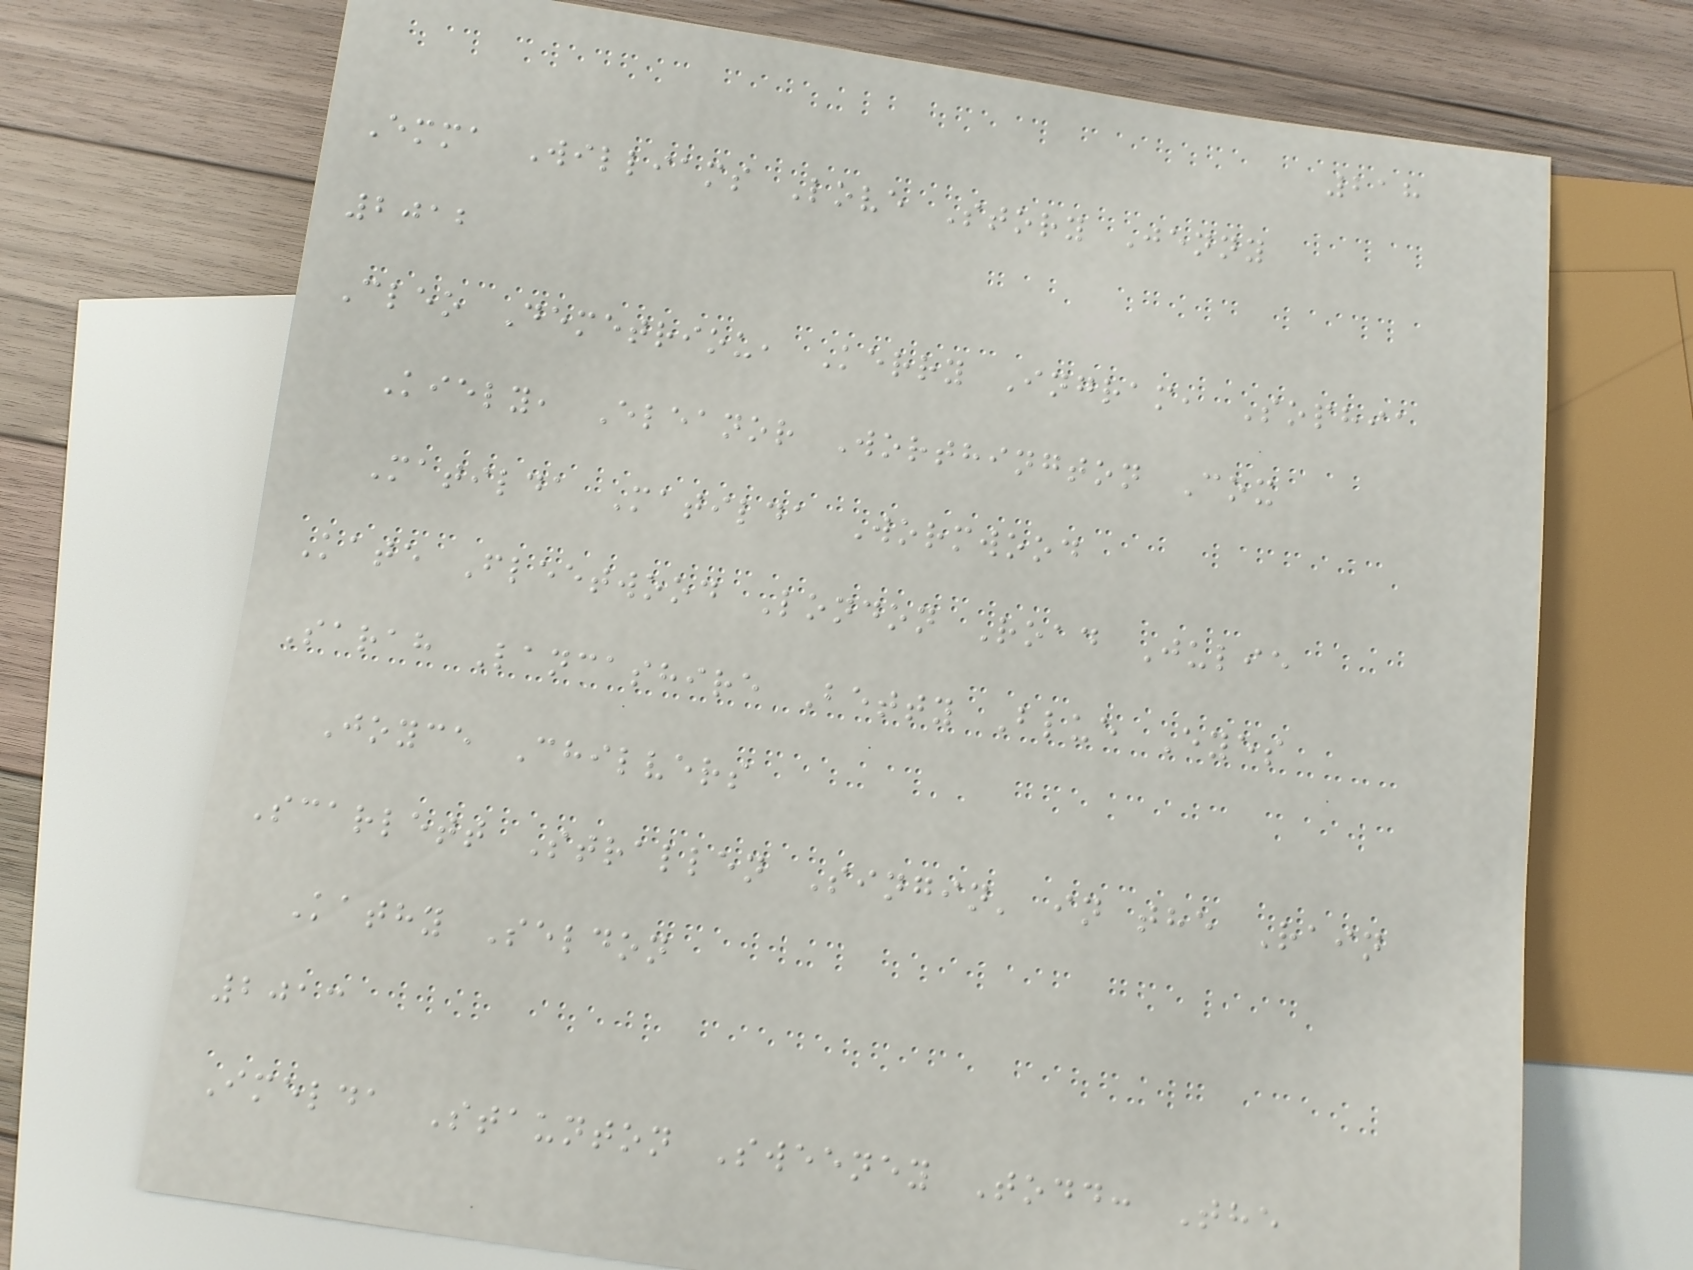218
Emma Williams Love Story Jenny
2012
Cleo Demetriou, Kerry Ingram, Sophia
Kiely, Eleanor Worthington Cox
Matilda Matilda Wormwood
Kate Fleetwood London Road Julie
Sarah Lancashire Betty Blue Eyes
Joyce Chilvers
Scarlett Strallen Singin' in the Rain
Kathy Seldon
2013
Imelda Staunton Sweeney Todd: The
